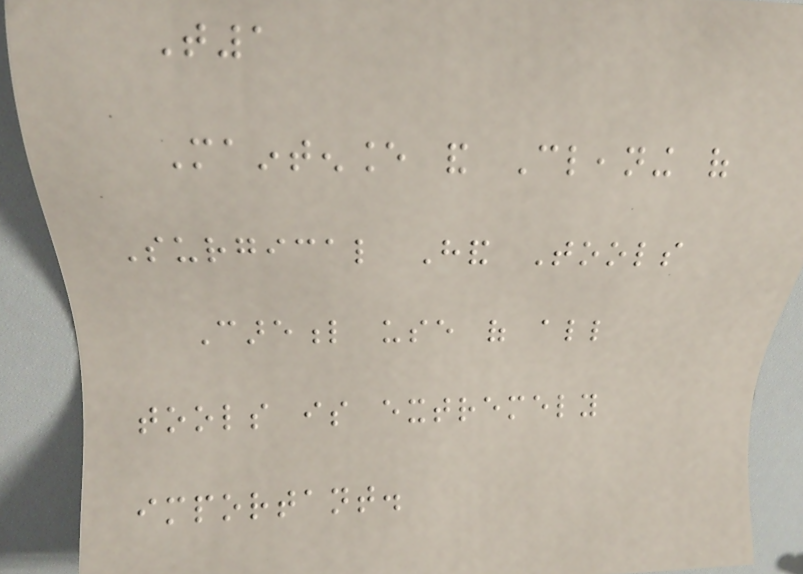T1
Maintenance and Cleaning of
Surgical Hand Tools
Careful use of all
tools is extremely
important.
